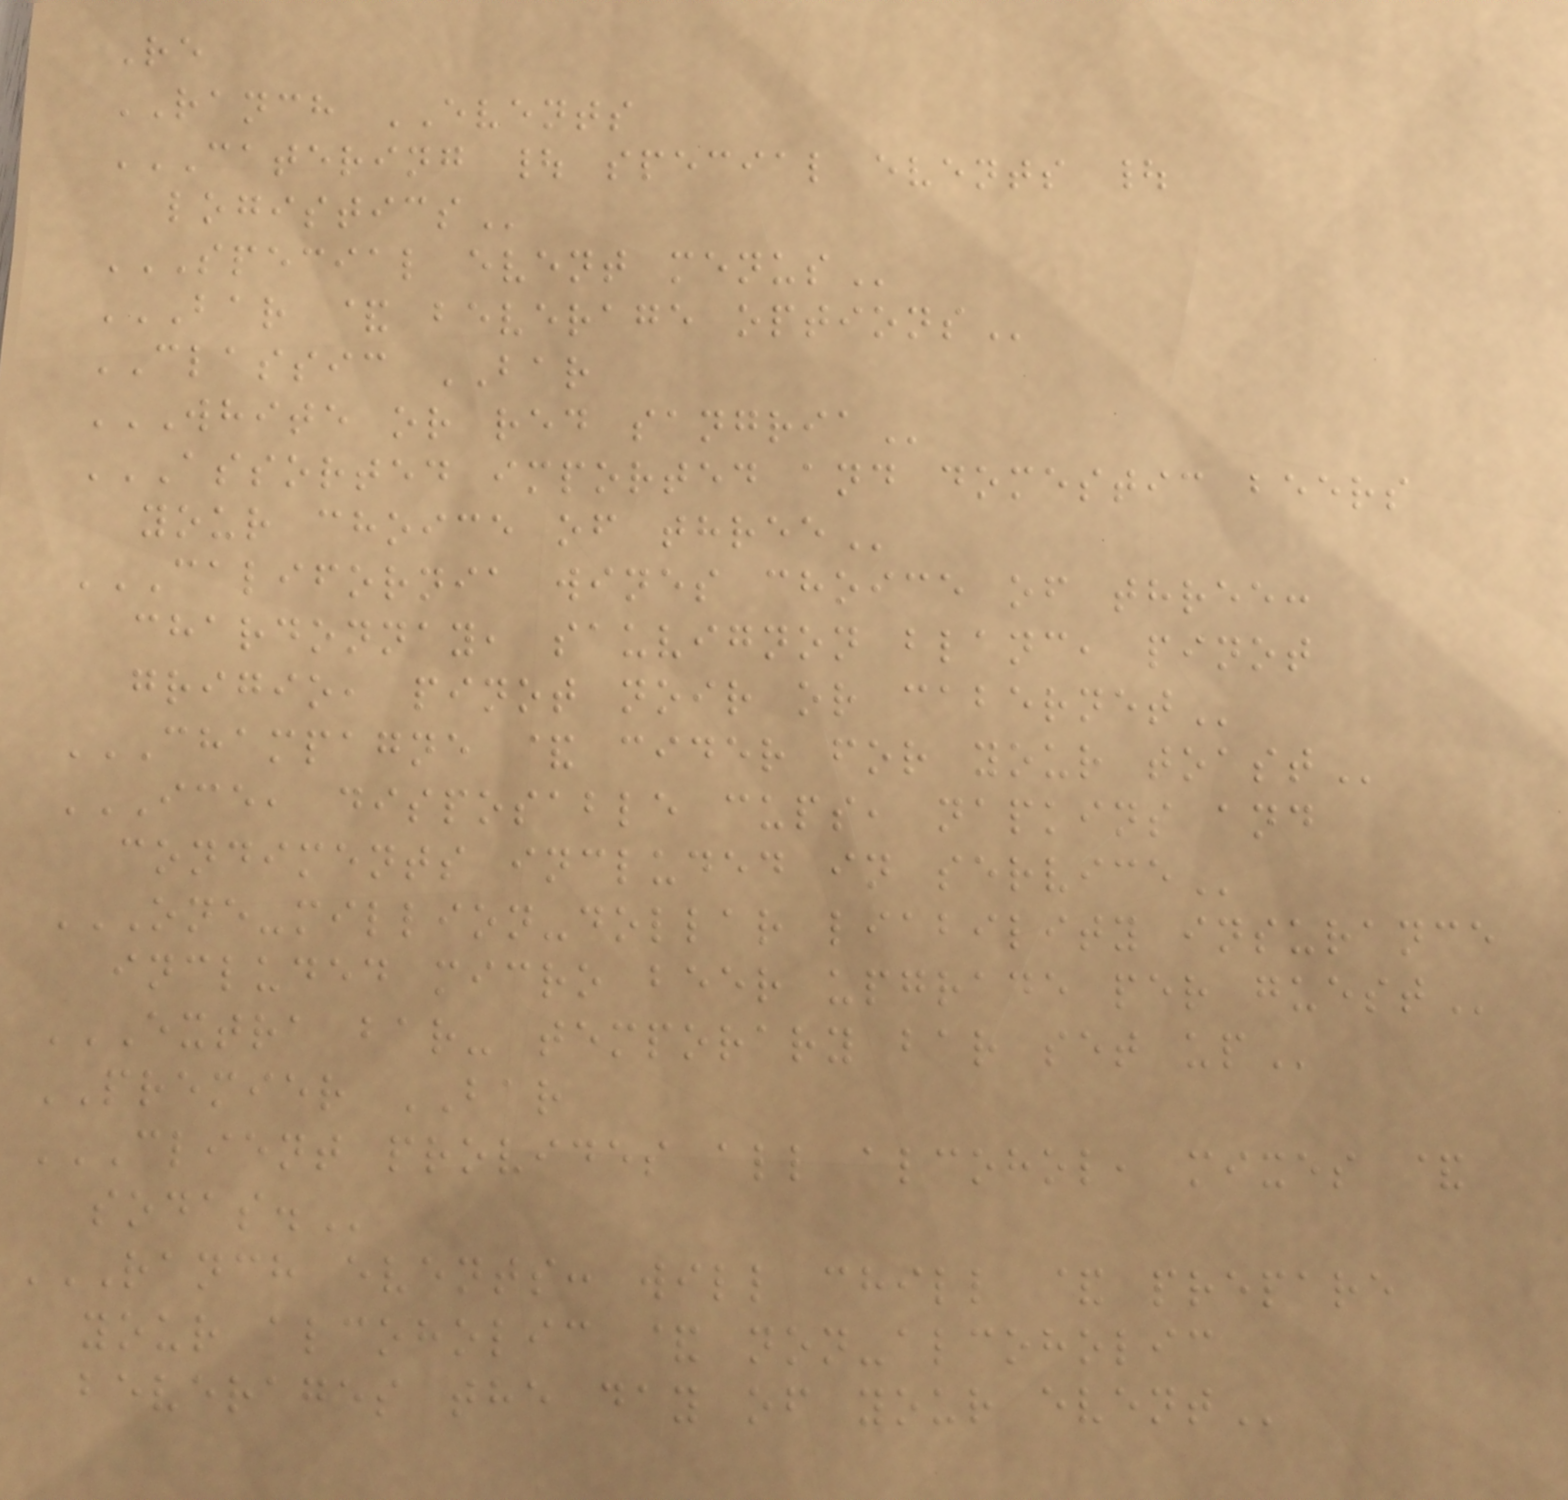Re
RANCH EVENTS
CATERING | SPECIAL EVENTS |
LOGISTICS
SPECIAL EVENT MENUS
BAR & BEVERAGE OPTIONS
CLASSIC BAR
WHITE OR RED SANGRIA
ASSORTED IMPORTED AND DOMESTIC BEERS
YOUR CHOICE OF THREE
CALIFORNIA WINES CHOICE OF THREE:
CHARDONNAY, SAUVIGNON BLANC, PINOT
GRIGIO, PINOT NOIR OR CABERNET
CHAMPAGNE & CIDER FOR YOUR TOAST
ICE, DISPOSABLE CUPS, NAPKINS AND
CONDIMENTS INCLUDED IN SERVICE
ONE-MILLION-DOLLAR LIABILITY INSURANCE
INCLUDED MICRO BEER UPGRADE PER GUEST
EXTRA BAR- TEMPORARY BAR SET UP
PREMIER BAR
CLIENT PROVIDES ALL ALCOHOL, MIXES &
SODAS.
RANCH EVENTS: WILL CHILL & PREPARE
YOUR ALCOHOLIC & NON-ALCOHOLIC
BEVERAGES THE DAY OF YOUR EVENT
